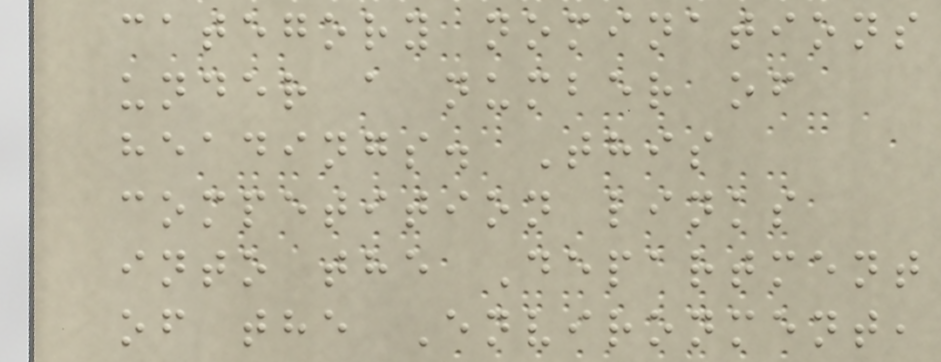category nominations
under a number of
headings. This
competition links
into the Department
of the Environment,
